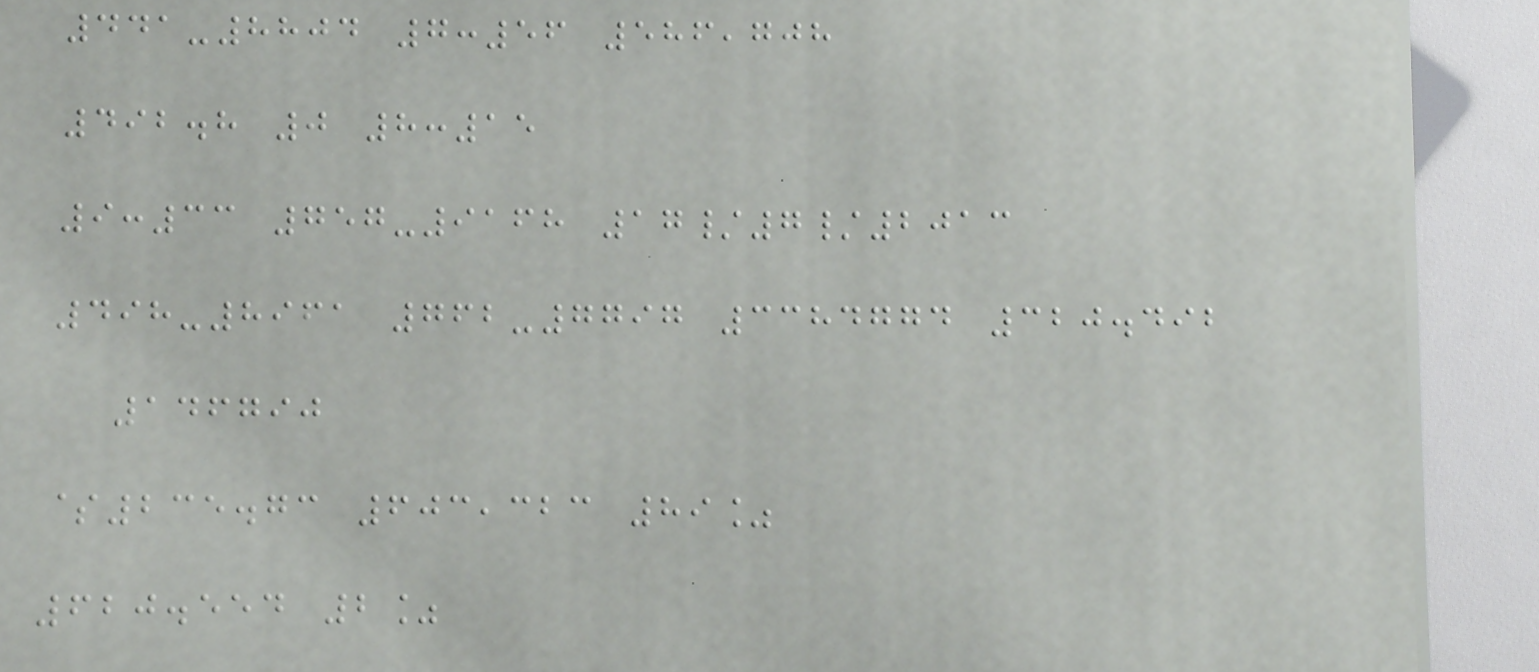441-8804 7:56 586,708
492.8 0 8:15
9:33 757-9168 17/7/2013
498-8961 762-7797 3384774 320.492
146790
$235.73 603,323 89%
620.554 2%
